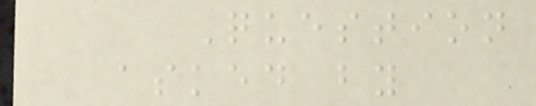Question
asked by
